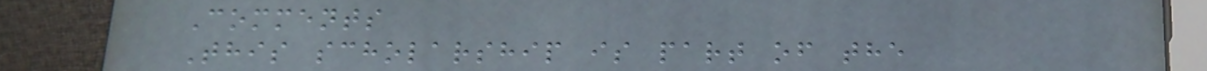Comments
This scholarship is part of the
